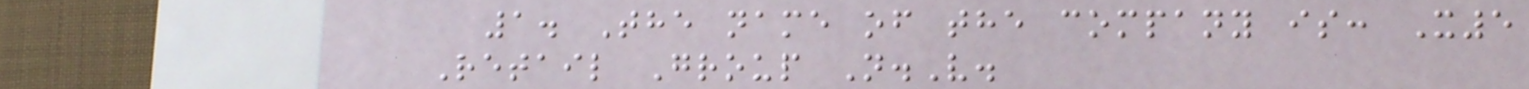1. The name of the company is: X5
Retail Group N.V.
